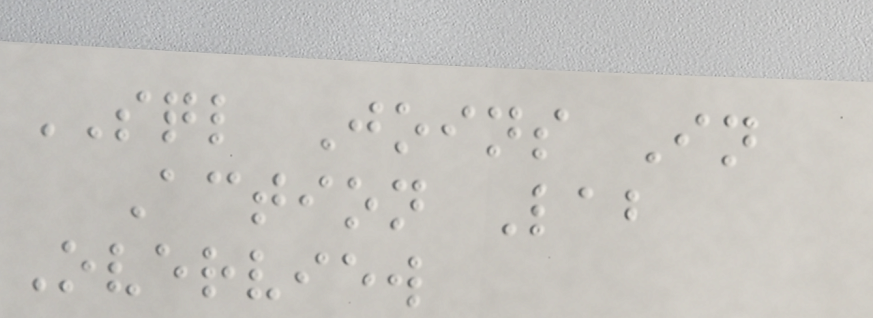SQL Joins In
Action Lab
Overview
